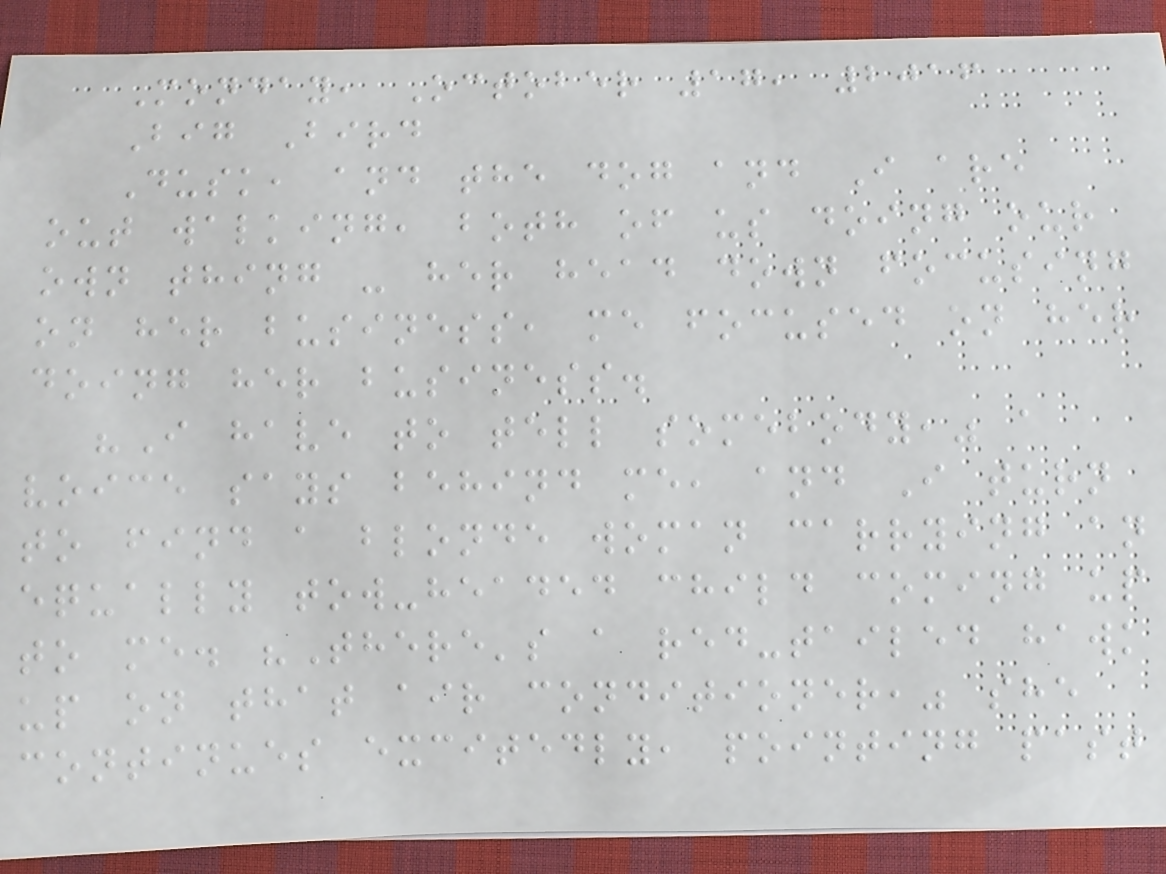Monday, October 17, 2016
Big Bird
Dusk, and the dog and I are
out walking, both of us doing our
own thing - her head down focusing
on her business, me focused on her
doing her business.
"I have to tell somebody," a
voice says behind me, and I turn
to find a blonde woman carrying an
equally tow-headed child coming up
to me. "There's a red-tailed hawk
up on that air conditioner," she
continues excitedly, pointing past
